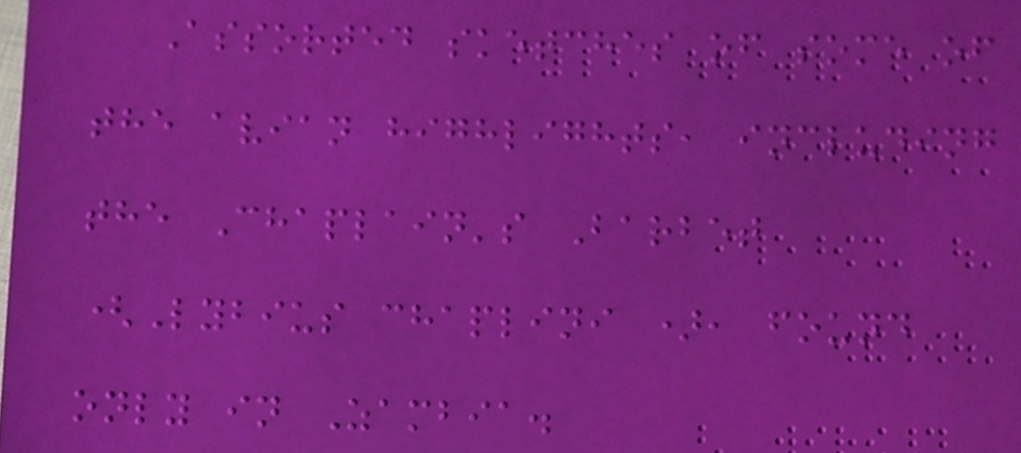Assorted sketches of some of
the avian highlights, including
the Chaplain's Barbet
(Lybius chaplini ), found
only in Zambia.
